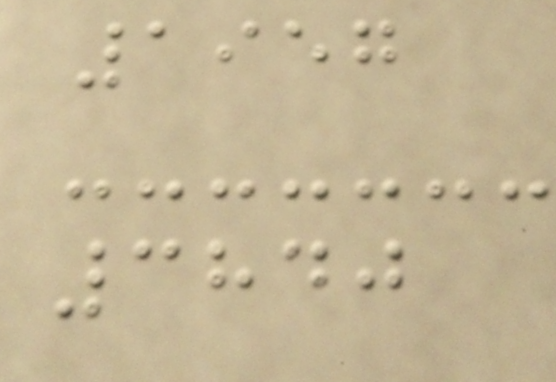1957
3840
